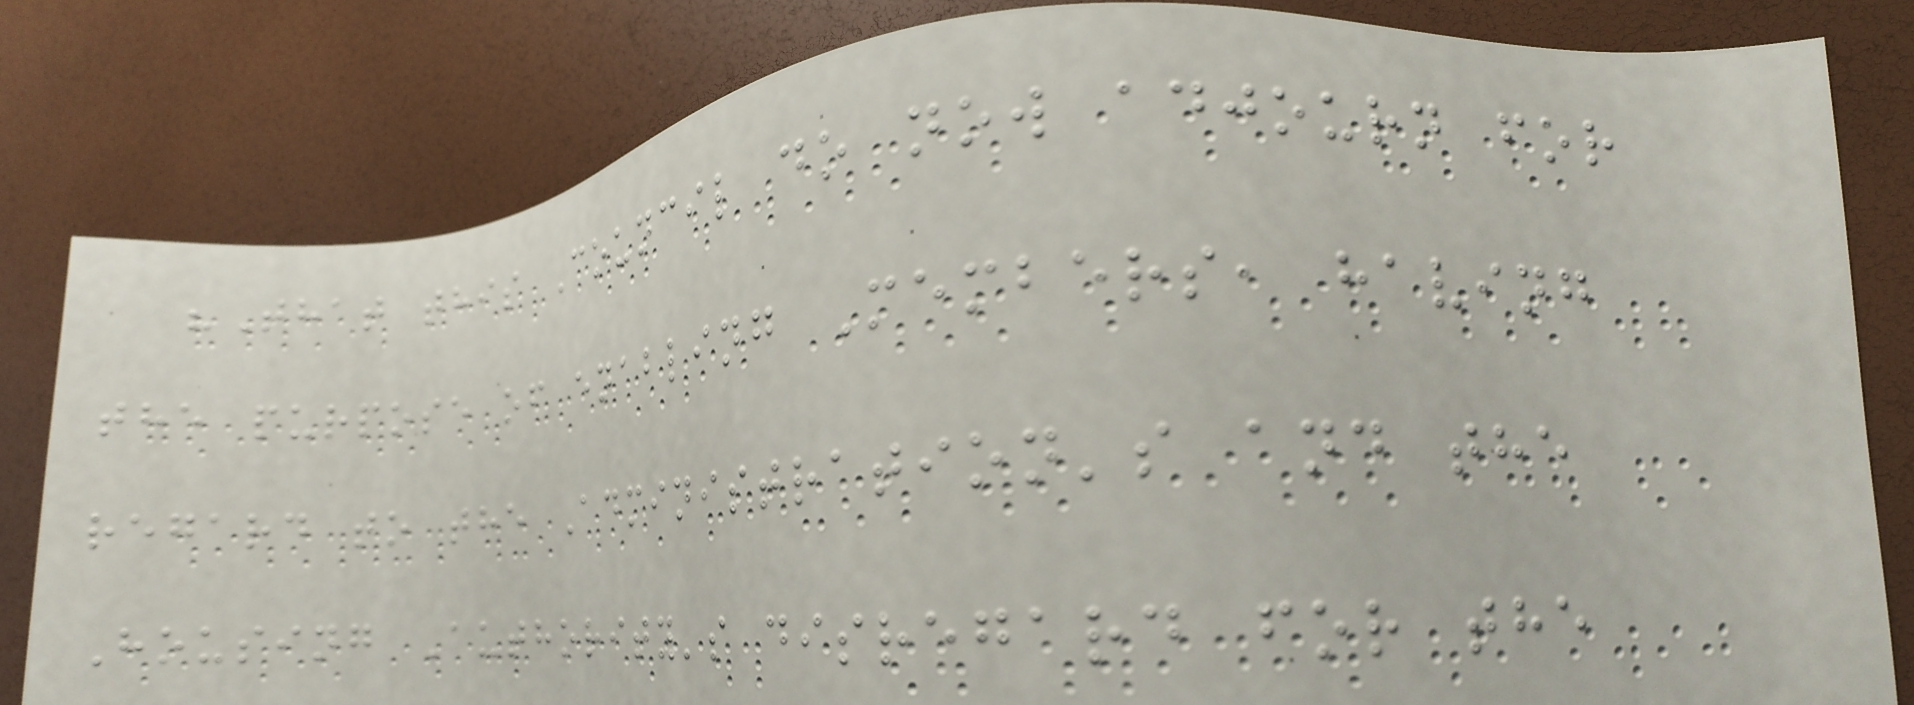"That this Council do now adjourn for
the purpose of enabling Members, having
regard to the Administration's and the
Housing Authority's disregard for the
